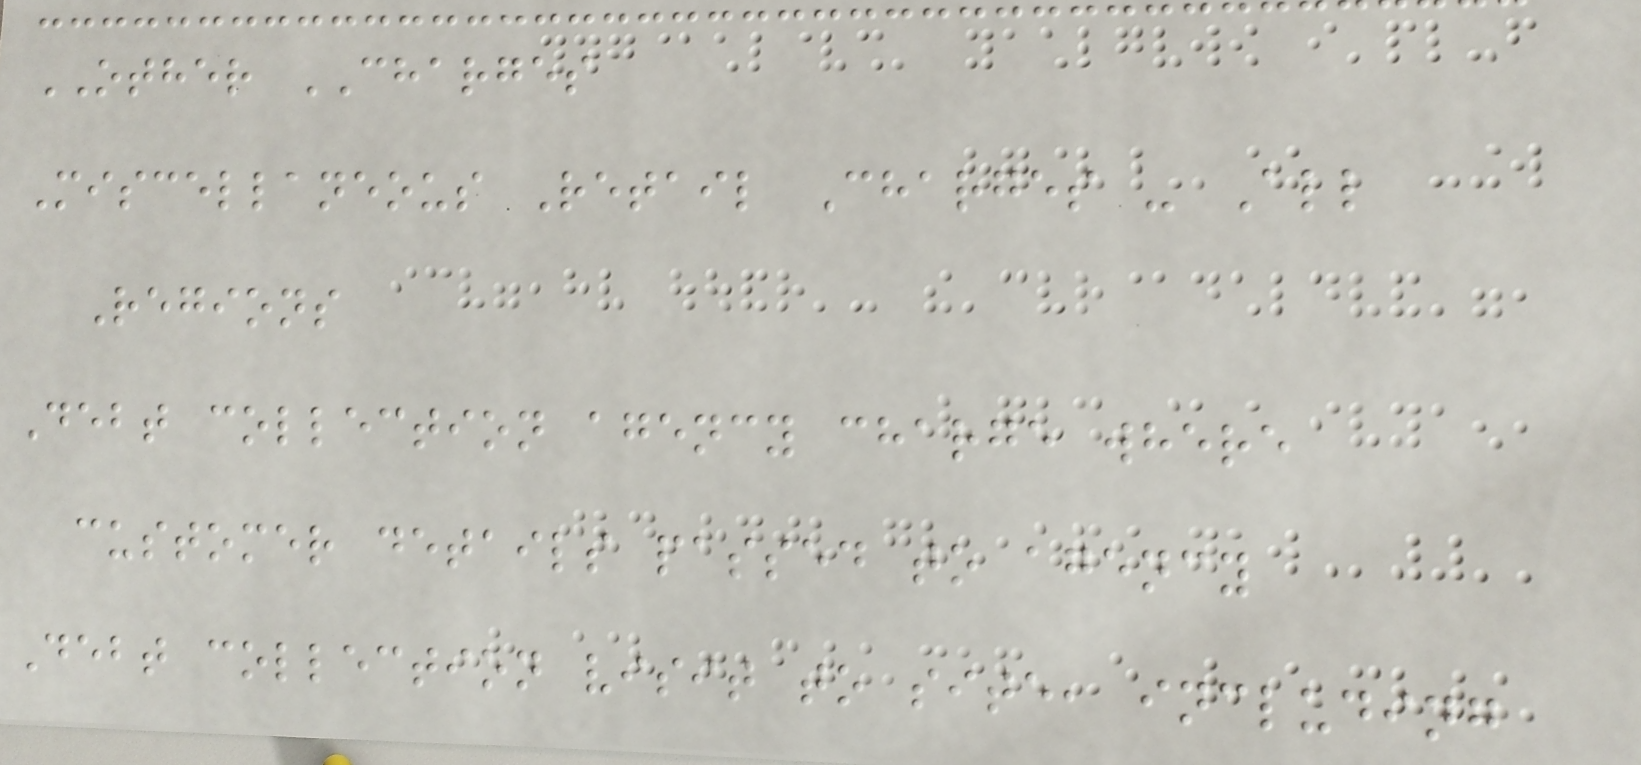OTHER CHARGES
Miscellaneous Retail Charges - All
Regions
Debt collection agency charge where
customer details passed to agency
Debt collection visit to site, including
